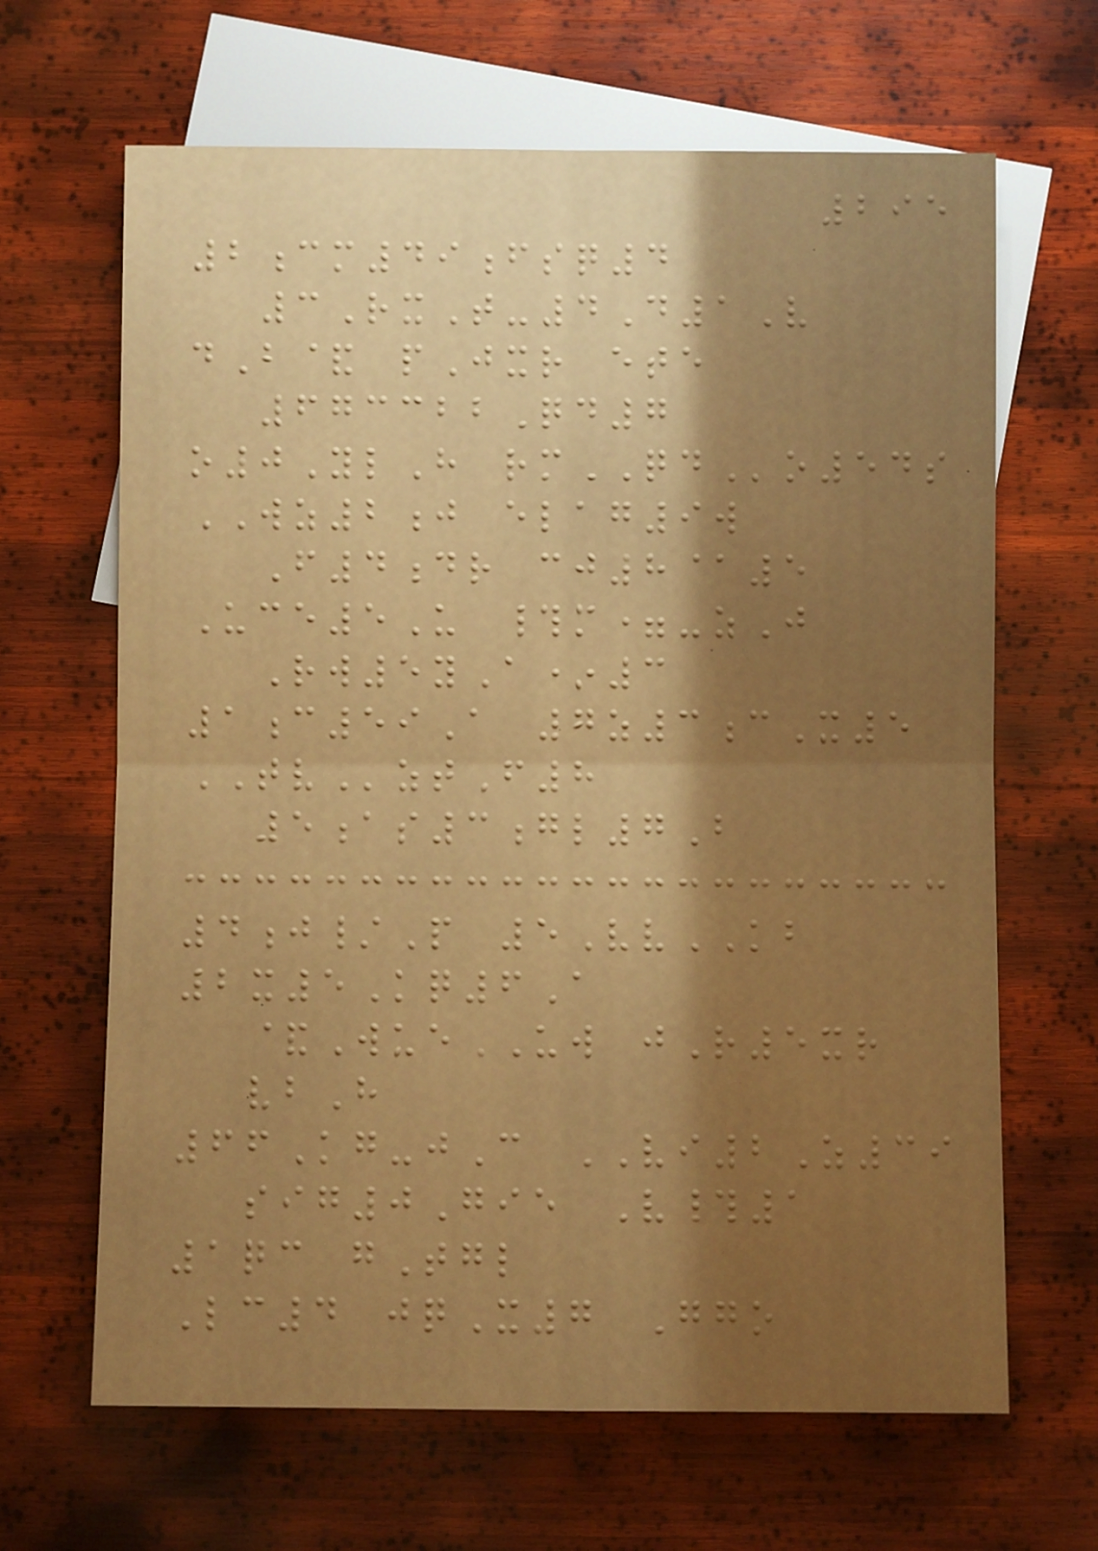295
2cm49fsq4
3RxT-4D1V
dB& pJxr ete
673322Qd7
o0YlH rmQDo54s
WZ2j elag9w
F4dr cj8@5
Uce5U #m=-zJ
Rw5yA*3
1c59A 7z3cX5
TVztF8
5as3gl7B
4j/P 5VvKB
2x5Kq6A
&WueUW jR5xr
vbH
66Kg-jC VI2Z39
sig0Gie V#1
1qc gTgl
Lc4 jqX7 Ggo
